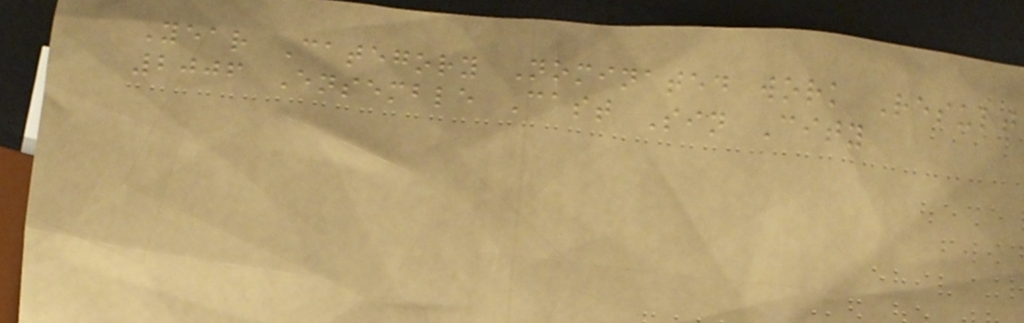Year Category Nominated work Result
2006 Ensemble Cast Sin City
